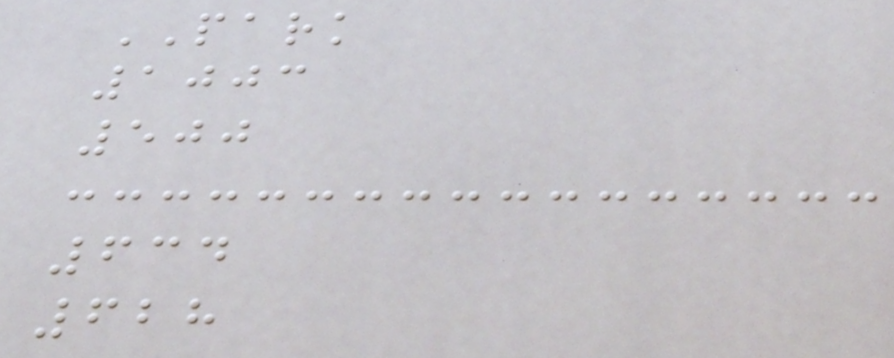PARK
1003
500
634
628
